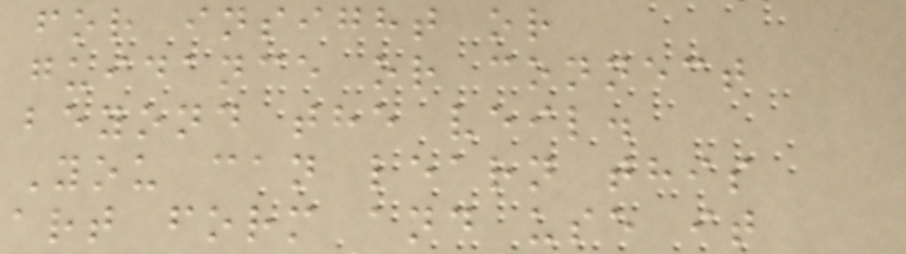for insight or
guidance or connect
beyond the veil.
You can learn this
art form and use it
